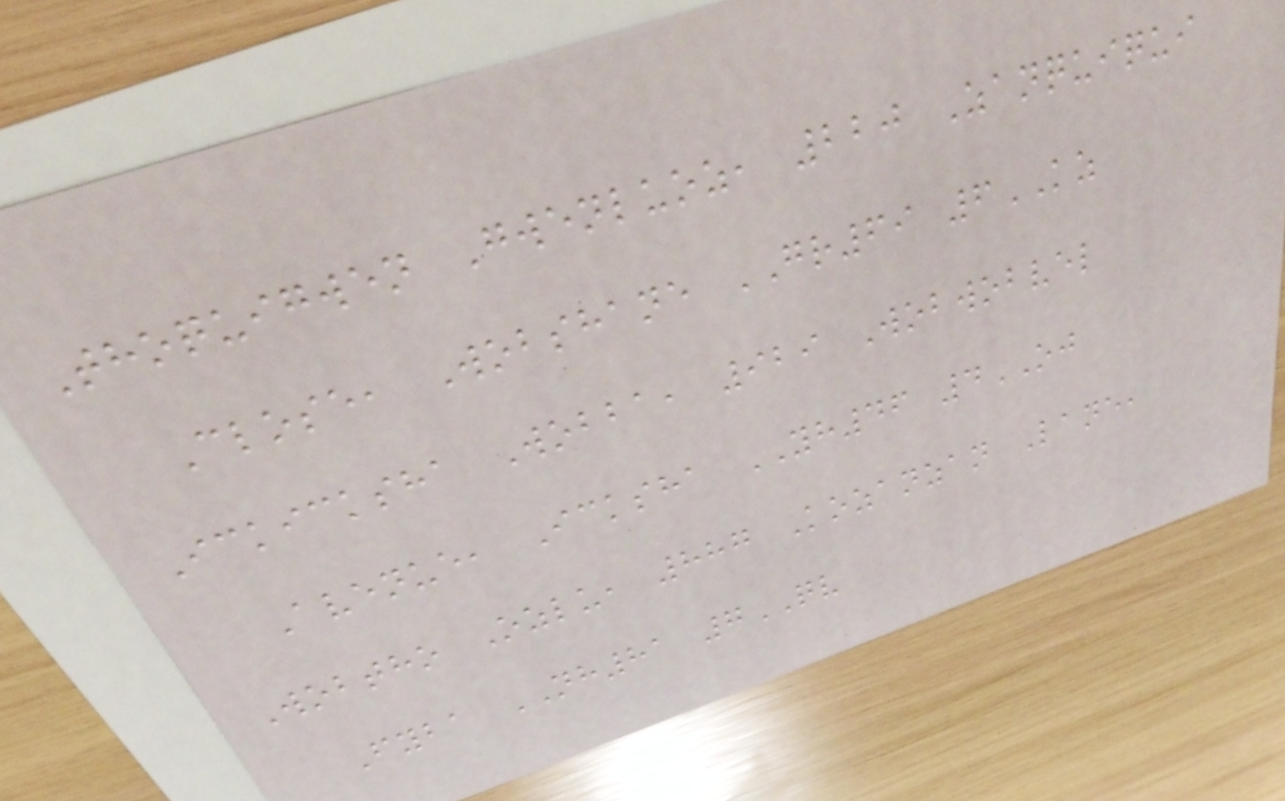Thoquigwen Gwenluoz, 220 Zanquiqui
Close, Wobshane GR69 6KZ
Ickicksha Wobba, 929 Wobwobvel
Avenue, Icksha YH46 4OJ
Wobtho Ozlu, 887 Kozanzan Lane,
Fyba NH81 7QV
